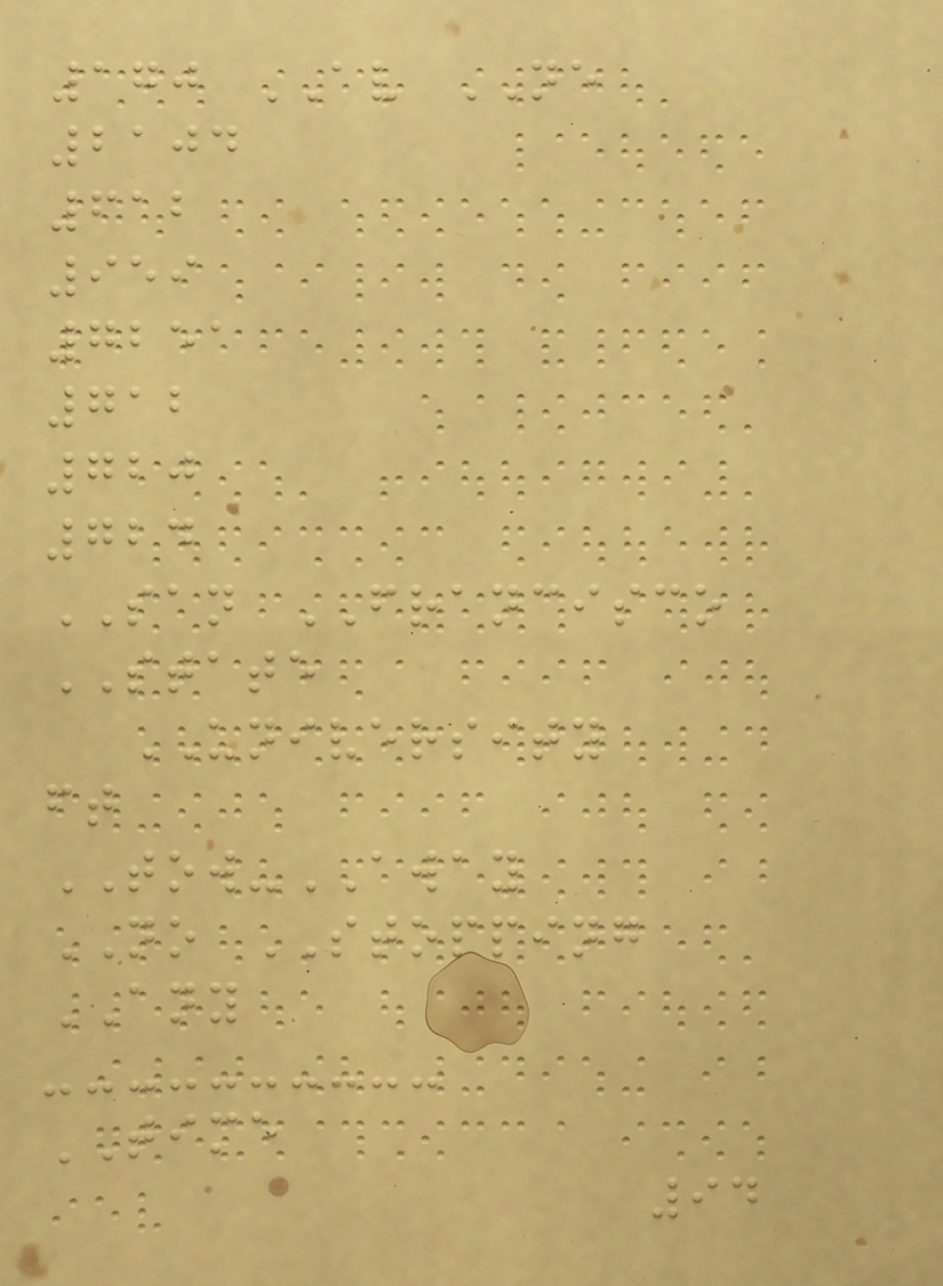170 AV NE
2104
612
959
7251
712
720
724
SAN FRANCISCO
STATE
UNIVERSITY
ft
TOW-AWAY
NO STOPPING
ANY
TIME
94
